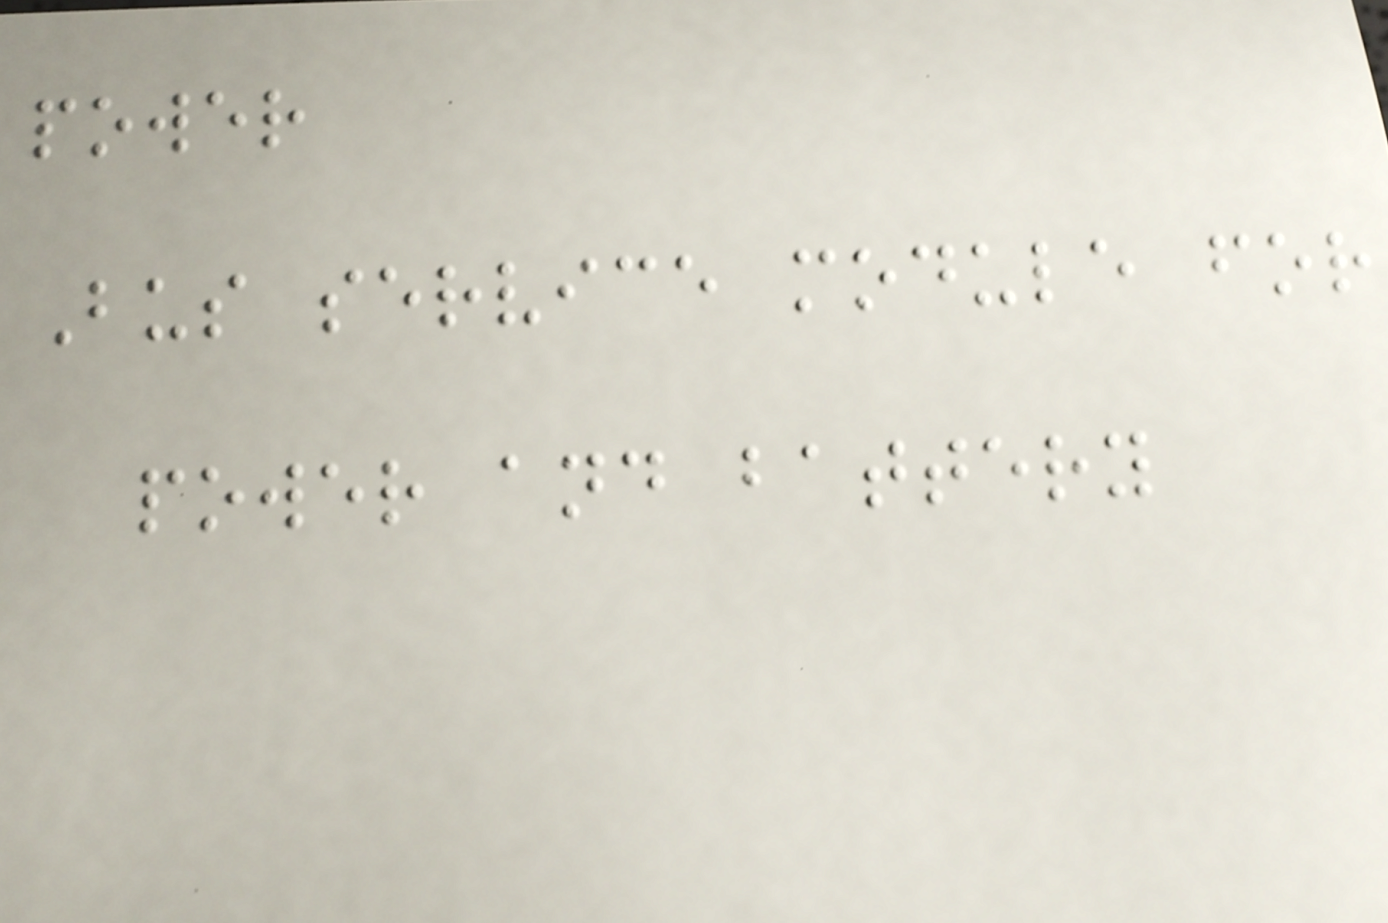power
Bus service module for
power and battery
